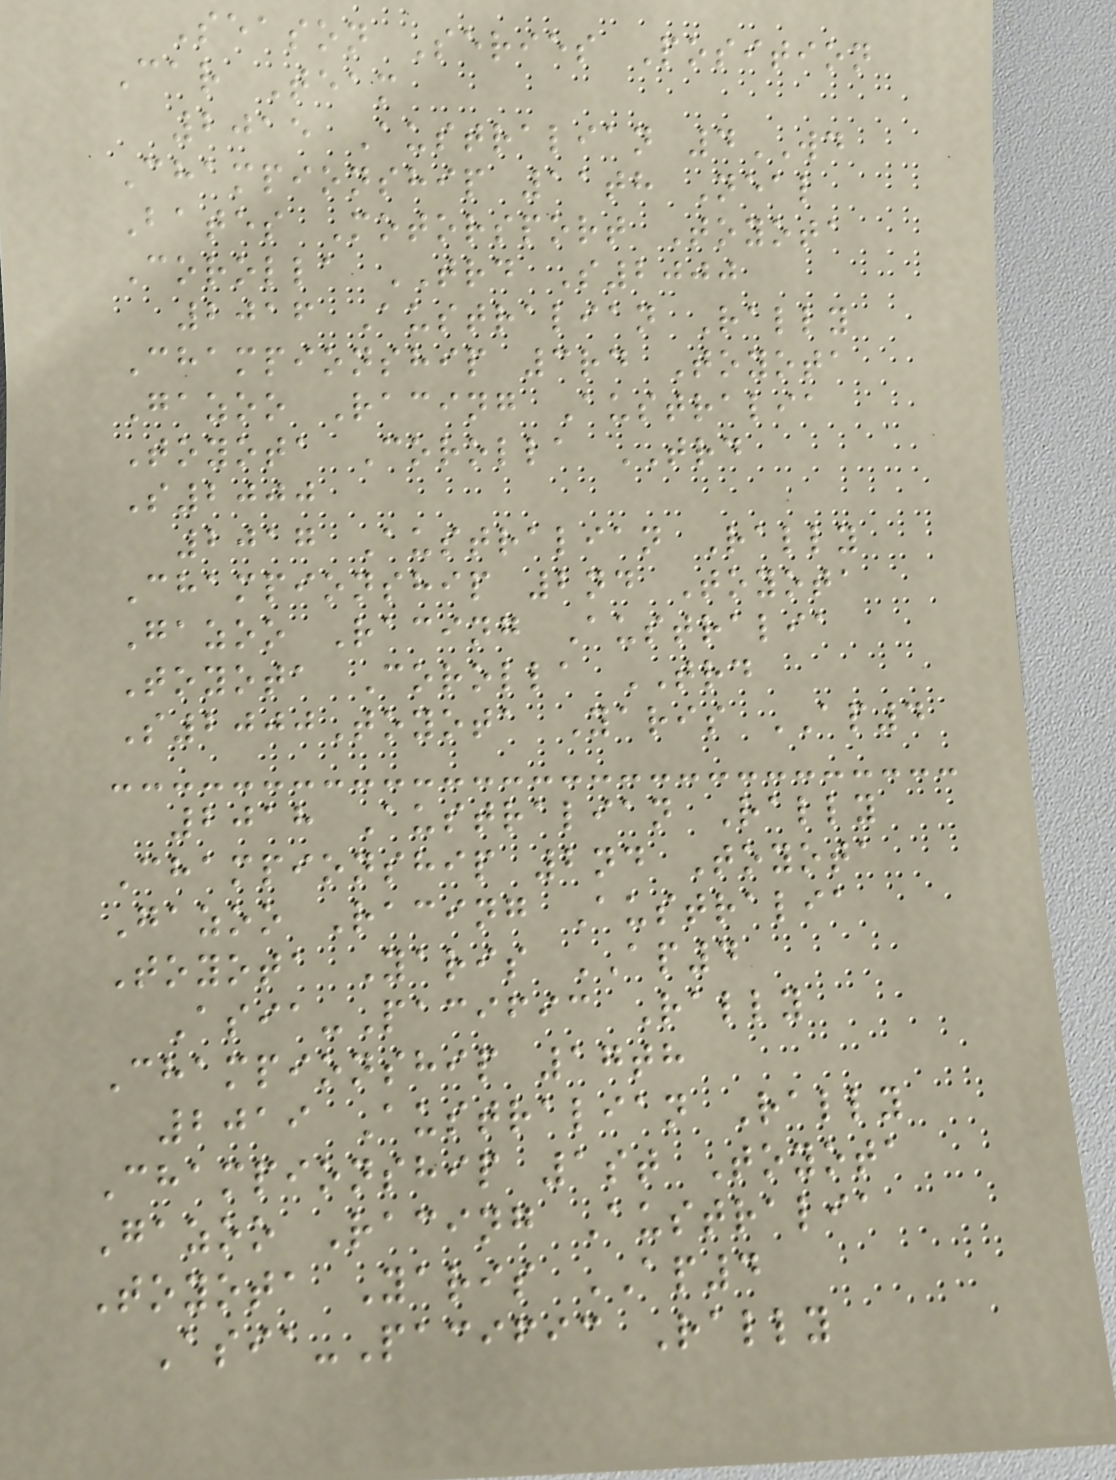Season Series Position
Car Team
2015 Australian 4WD
Championship 11th Neal
Bates Motorsport Toyota
Corolla TRD S2000
2016 Australian Rally
Championship 3rd Toyota
Gazoo Racing Australia
Toyota Corolla TRD
S2000
2017 Australian Rally
Championship 2nd Toyota
Gazoo Racing Australia
Toyota Corolla TRD
S2000Toyota Yaris AP4
2018 Australian Rally
Championship 2nd Toyota
Gazoo Racing Australia
Toyota Yaris AP4
Asia-Pacific Rally
Championship 17th
2019 Australian Rally
Championship 1st Toyota
Gazoo Racing Australia
Toyota Yaris AP4
Asia-Pacific Rally
